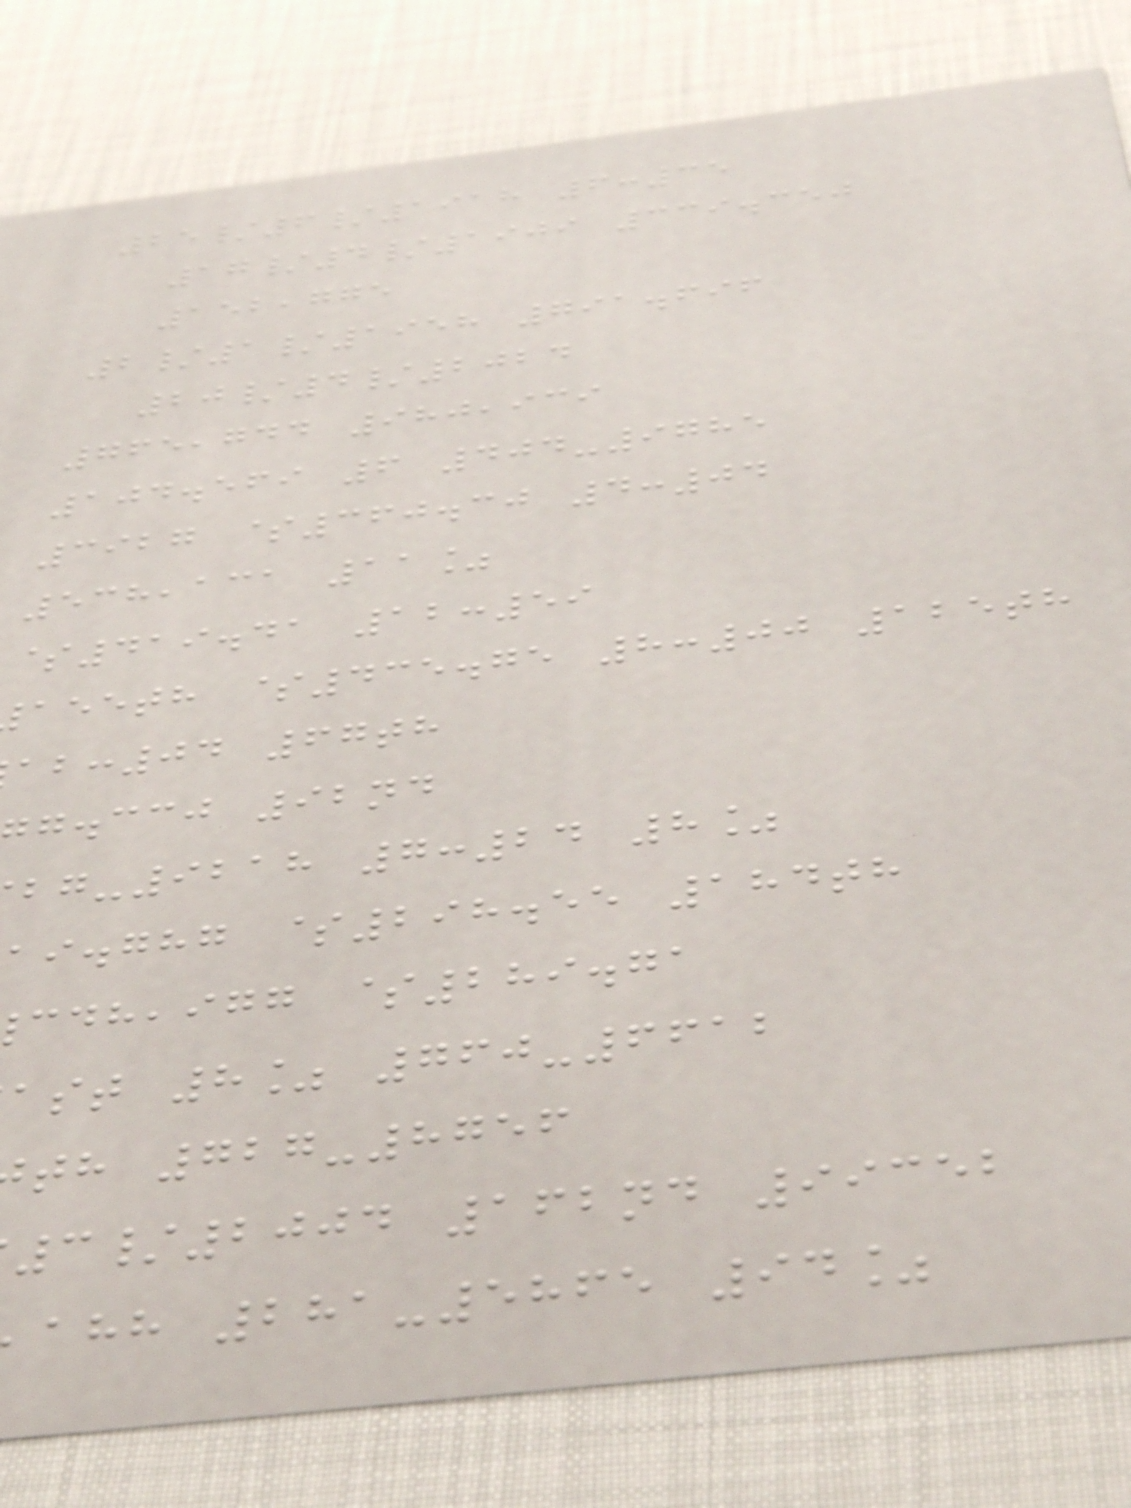25/6/1918 6:35
17/4/1909 339.350
152,775
2/1/1958 791.696
20/4/2024
765,744 980,939
104.569 6 404-9785
3927 $360.30 4:04
538,131 11%
$419.41 12:59
aeeth $435.75 8:00 125th
:04 67th
g.ccj 92nd
-9218 7:24 8%
ai.ghg $298.55 184th
,igg $289.71
ast 8% 760-6612
th 727-8756
3/2004 162nd 99352
ahh 281-5865 94%
